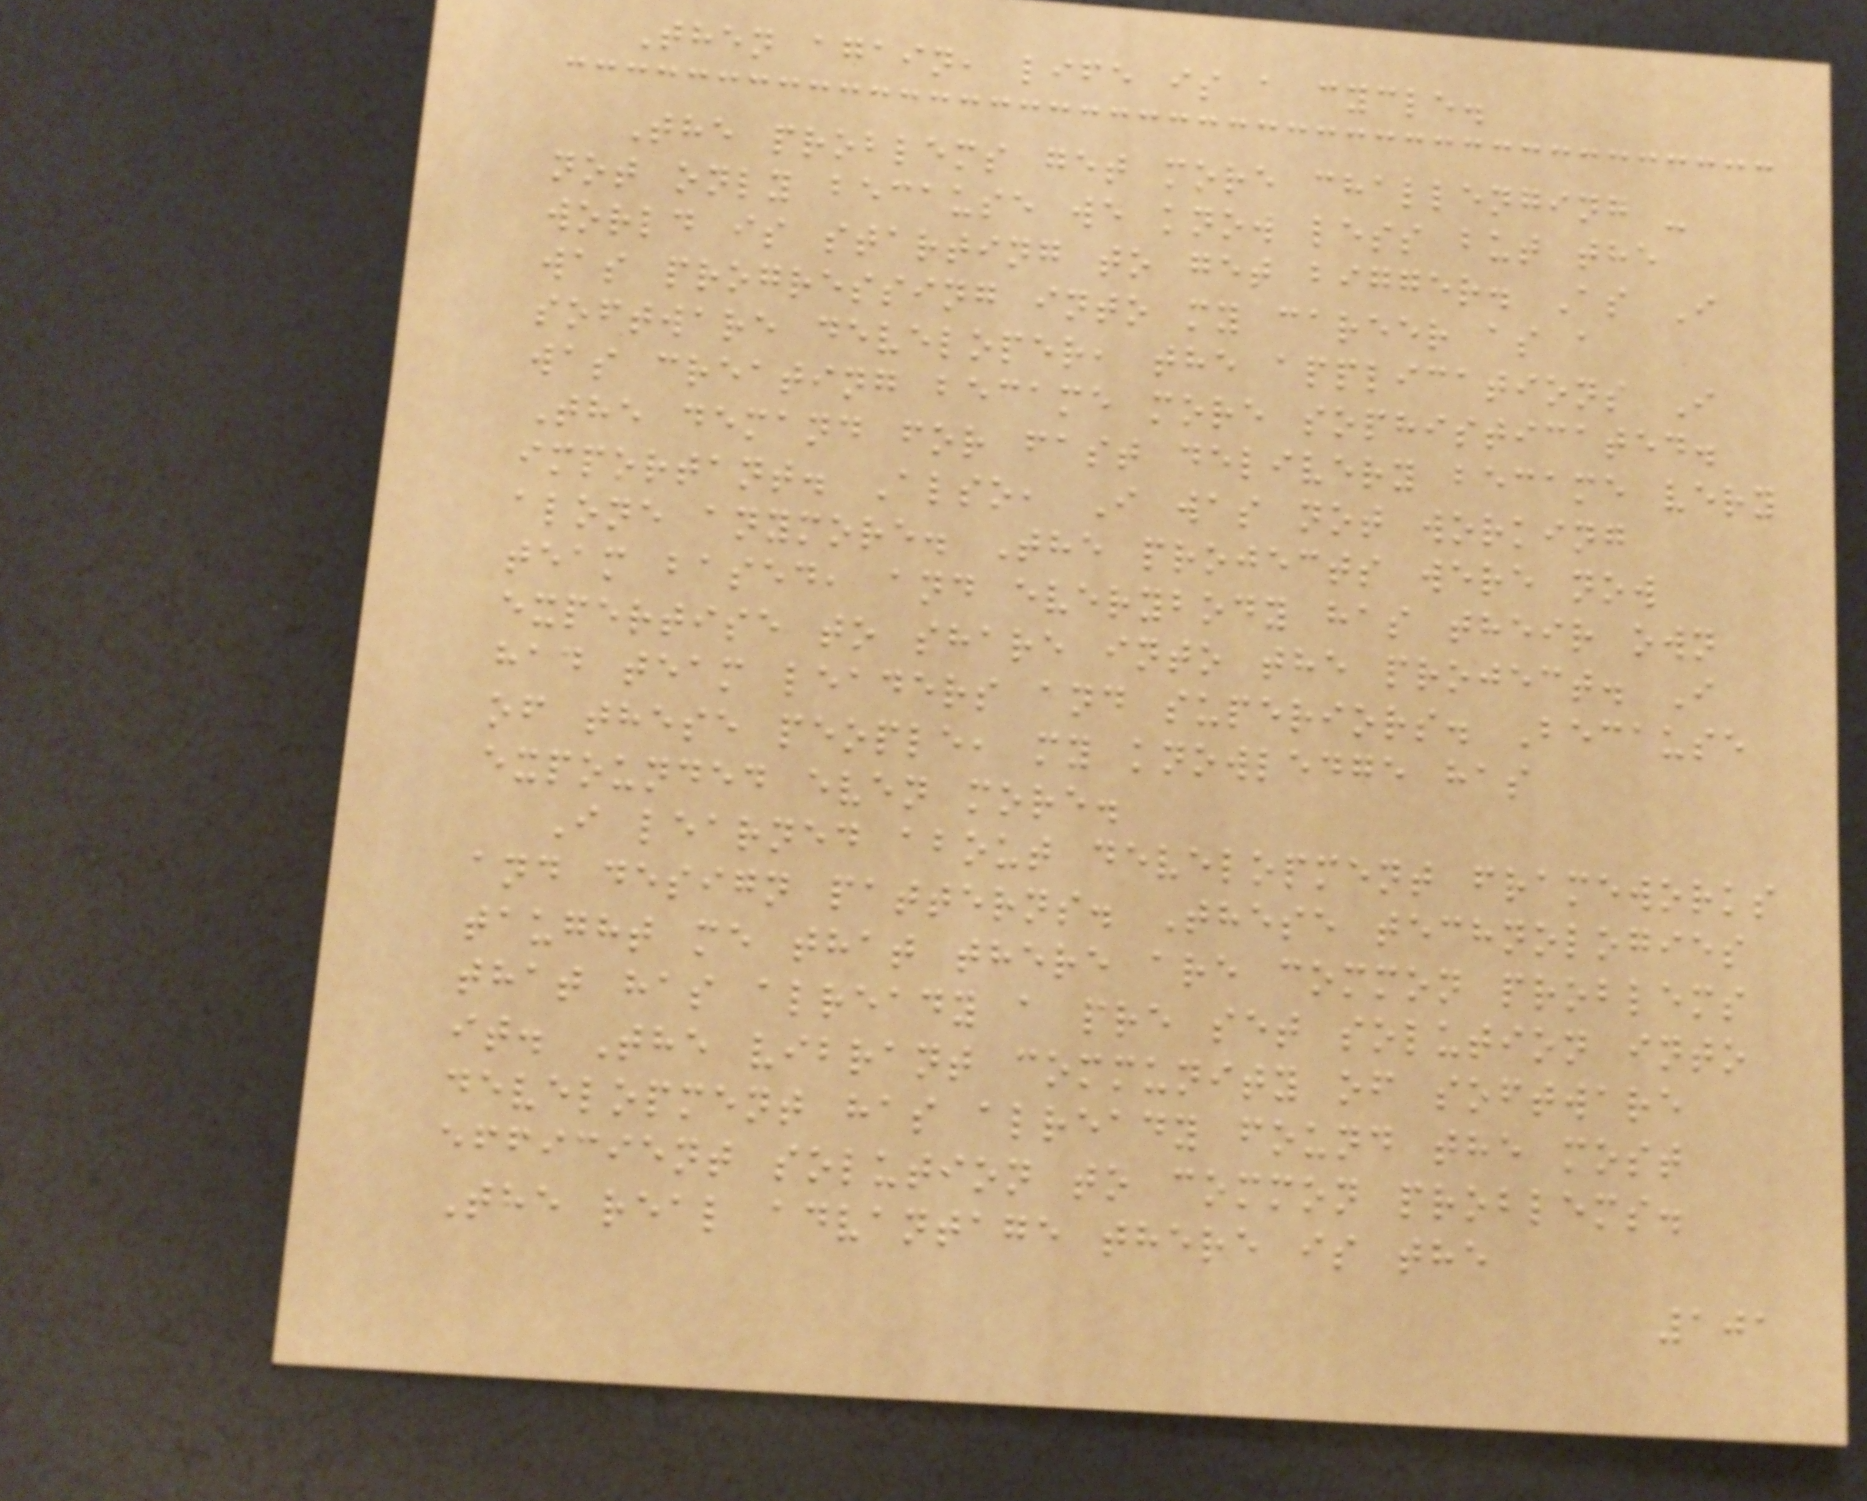Then again, life is a cycle.
The problems get more challenging -
not only because we know less but the
world is starting to get bigger. As I
was progressing into my career as a
software developer, the applications I
was creating became more sophisticated.
The demand for fast delivery became very
important. Also, I was not working
alone anymore. The projects were now
team based, and everybody has their own
expertise to share into the project. I
had team leaders and superiors. Because
of these people, my knowledge has
expounded even more.
I learned about development frameworks
and design patterns. These technologies
taught me that there are common problems
that has already a pre set solution into
it. The vibrant community of software
development has already found the most
efficient solution to common problems.
The real advantage there is the
101
